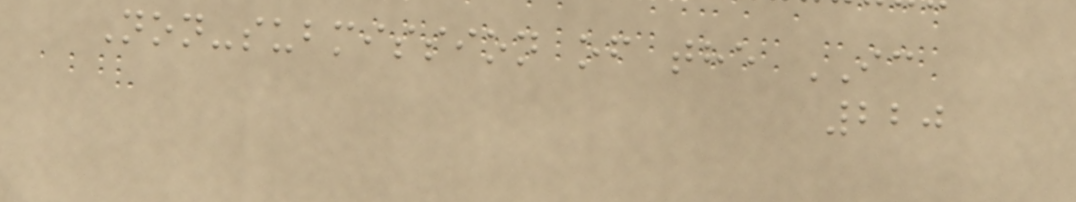Non-submission of the IC
220
